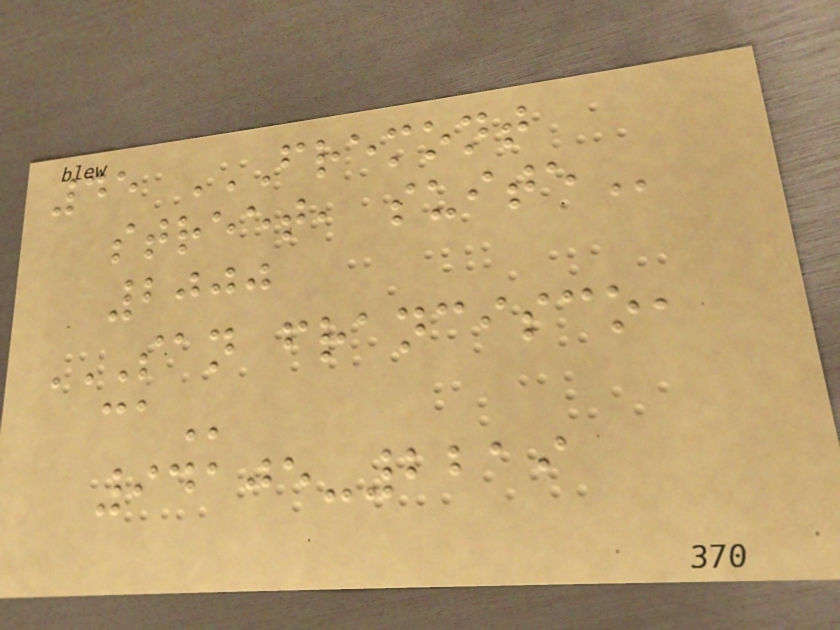45 FREMONT
STREET, SUITE
2000
SAN FRANCISCO,
CA
94105-2219
